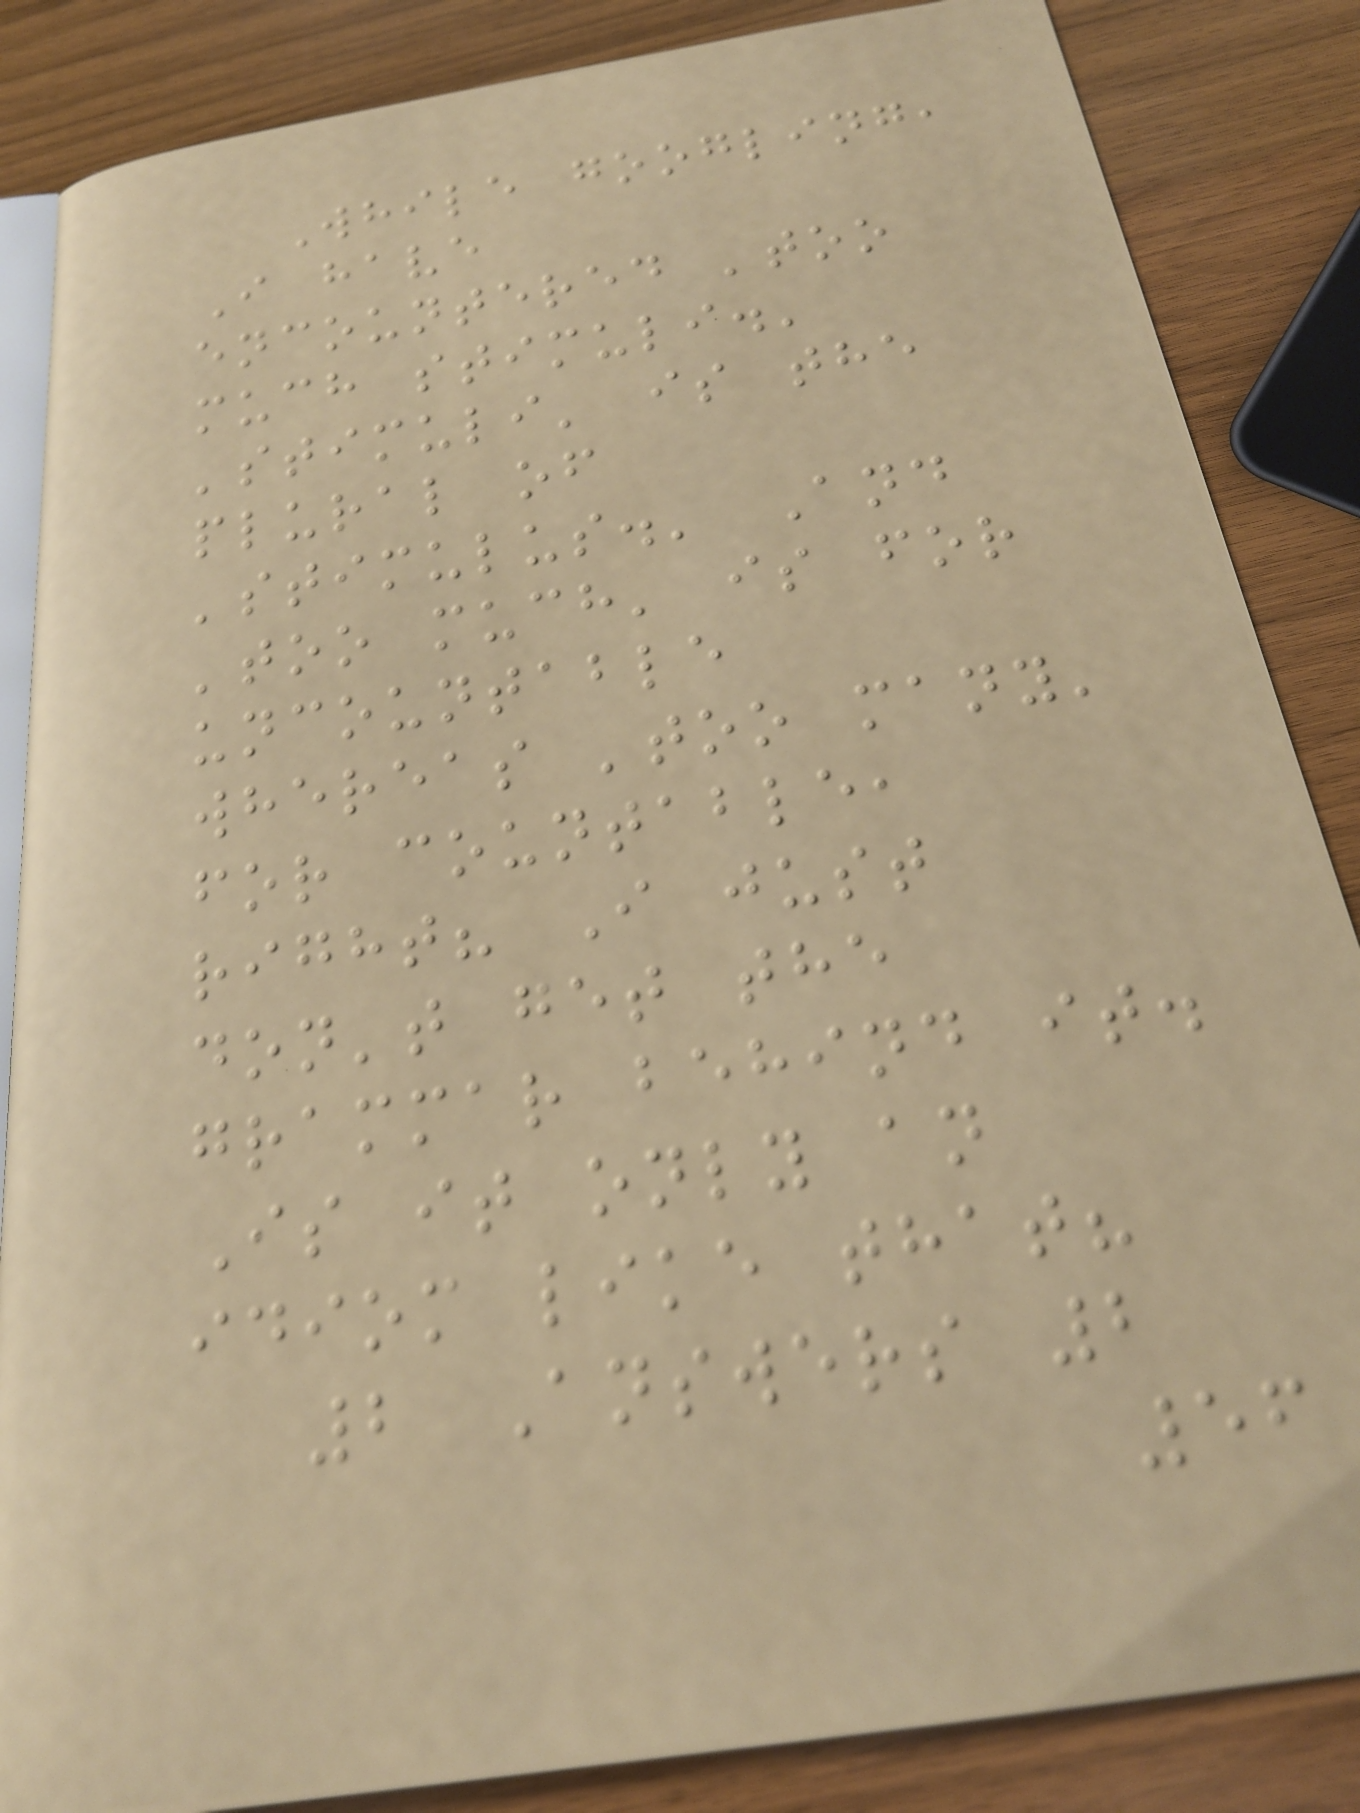While googling,
I have
encountered 'too
much stimuli.'
'stimuli' is the
plural of
'stimulus.' And
'too much' is for
uncountable
whereas 'too many'
for countable,
right? I just
don't get the
grammar behind it.
Is it only an
idiom like that?
2 Answers 2
56
